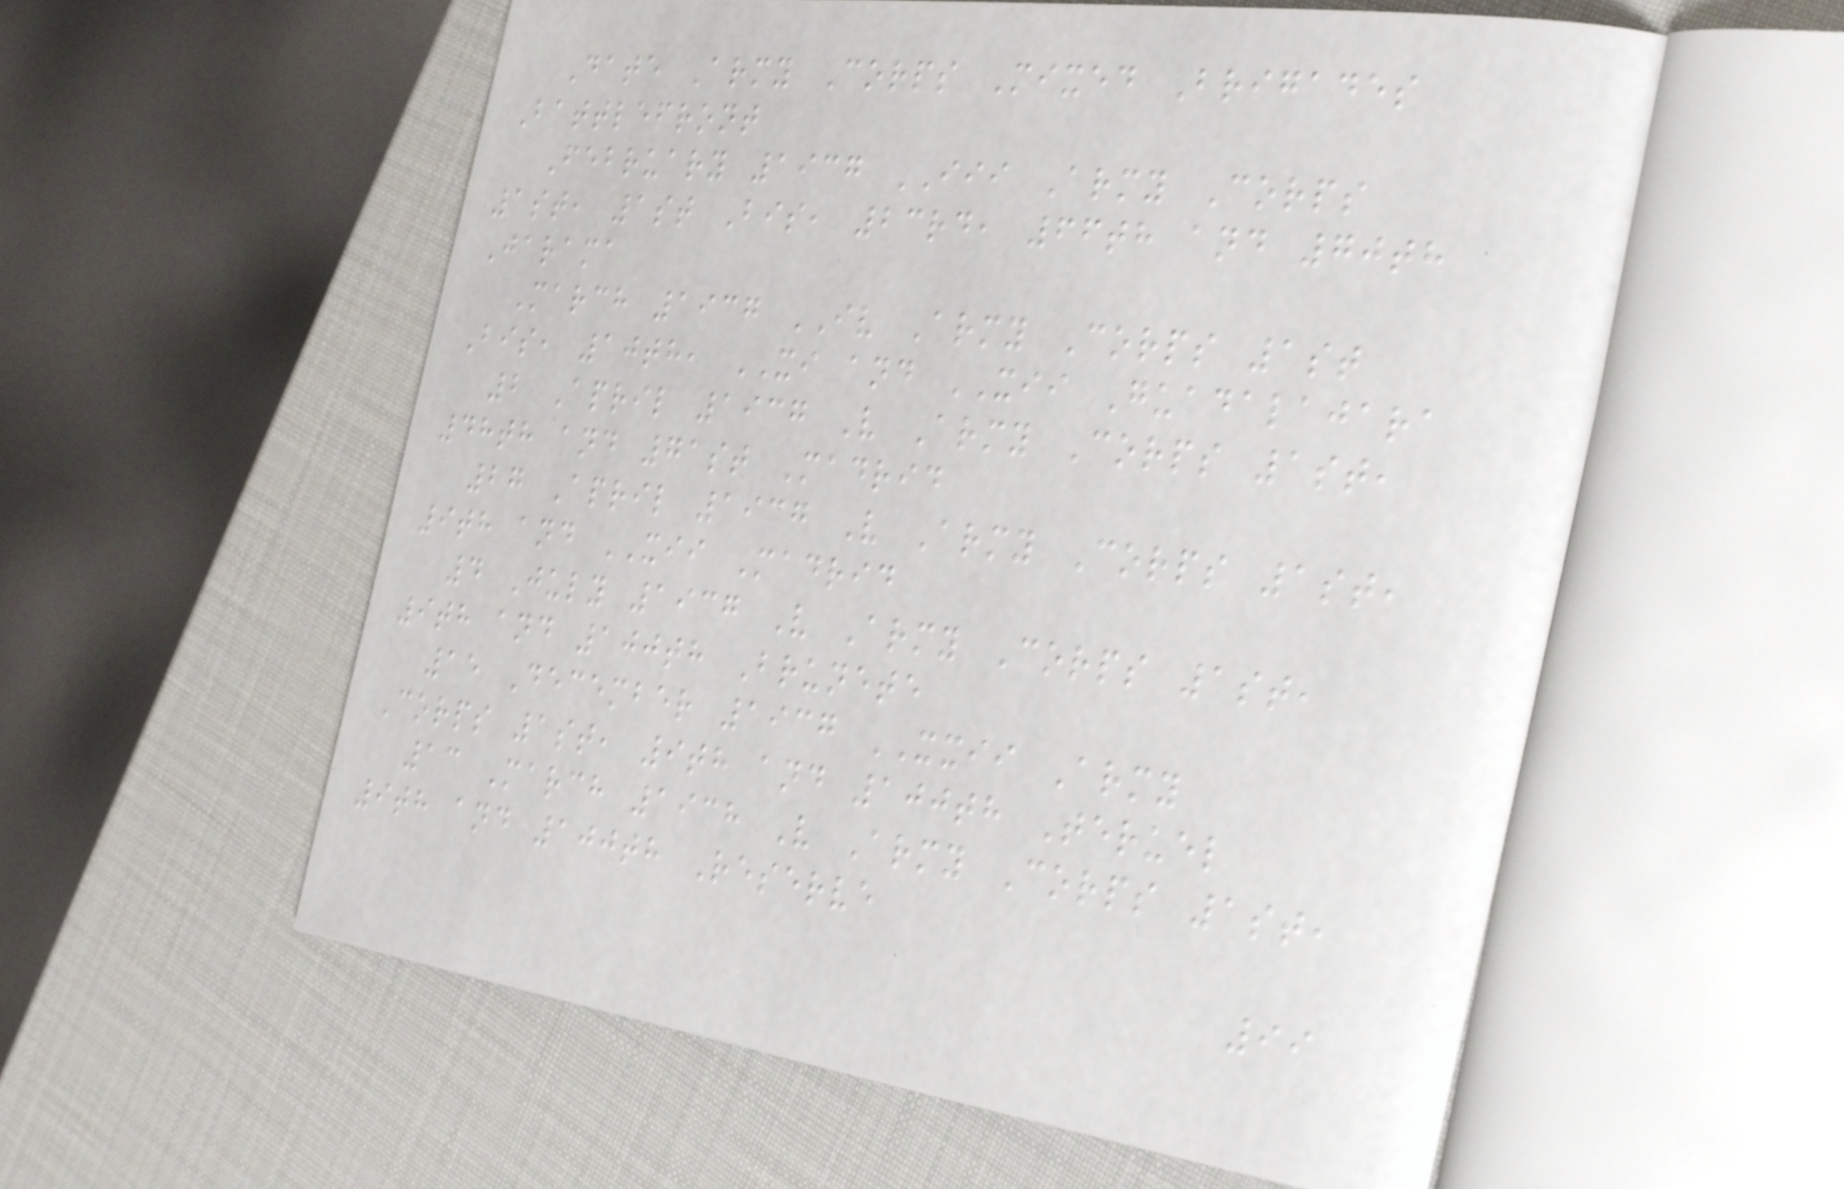Date Army Corps Mixed Brigades
Battlefront
February 1937 III Army Corps
1st, 1st Bis, 23rd, 66th and 70th
Jarama
March 1937 IV Army Corps 1st
Bis, 10th, XI and XII Guadalajara
2 April 1937 V Army Corps 1st,
48th and 71st Madrid
27 April 1937 V Army Corps 1st,
9th and XII Madrid
4 July 1937 V Army Corps 1st,
9th and 100th Brunete
15 December 1937 XXII Army
Corps 1st, 9th and 100th Teruel
13 March 1938 V Army Corps 1st,
9th and 100th Reserve
99
